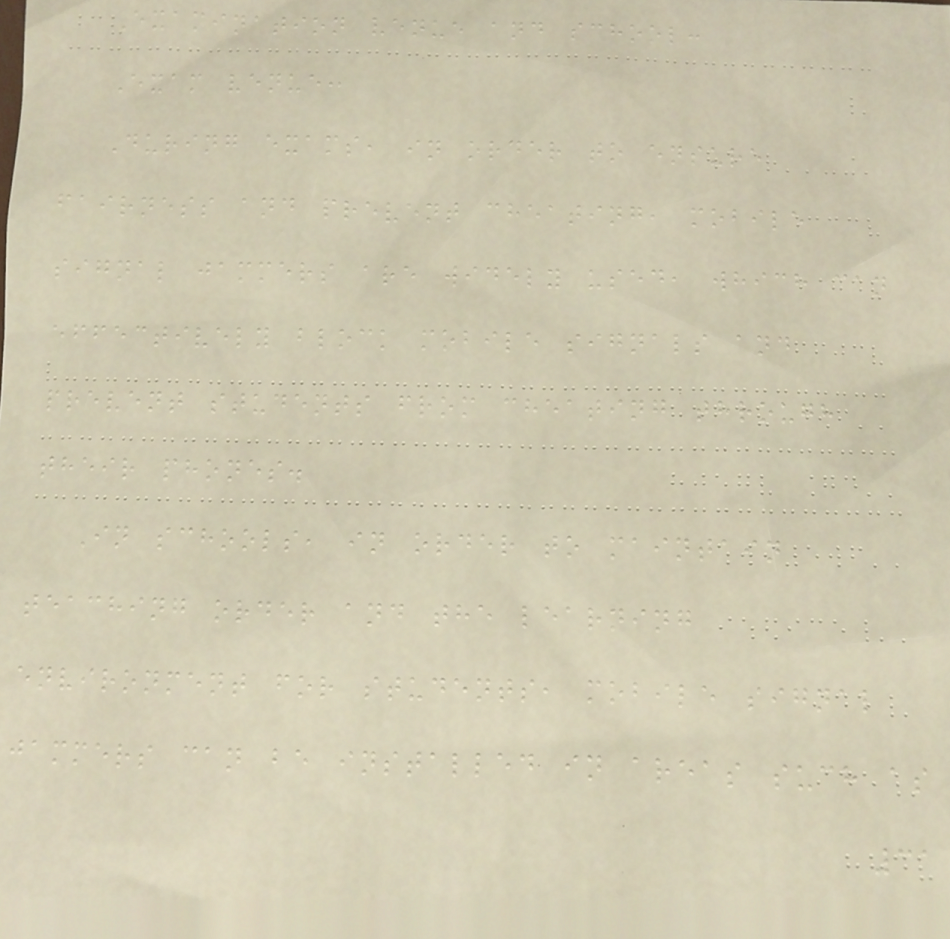Examination venue and school:
Exam venue:
During exams, in order to ensure
fairness and prevent cheating, mobile
signal jammers are widely used, which can
effectively block mobile signals and
prevent students from cheating through
their phones.
In schools, in order to maintain
teaching order and the learning
environment for students, mobile signal
jammers can be installed in areas such as
31
